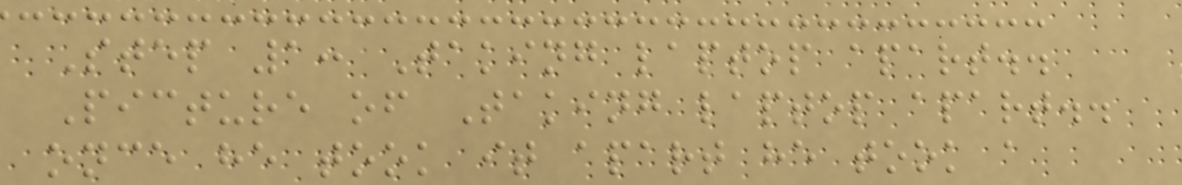Step 1: Taking laptop apart..
Picture of Taking laptop apart..
once he took it apart he took a
